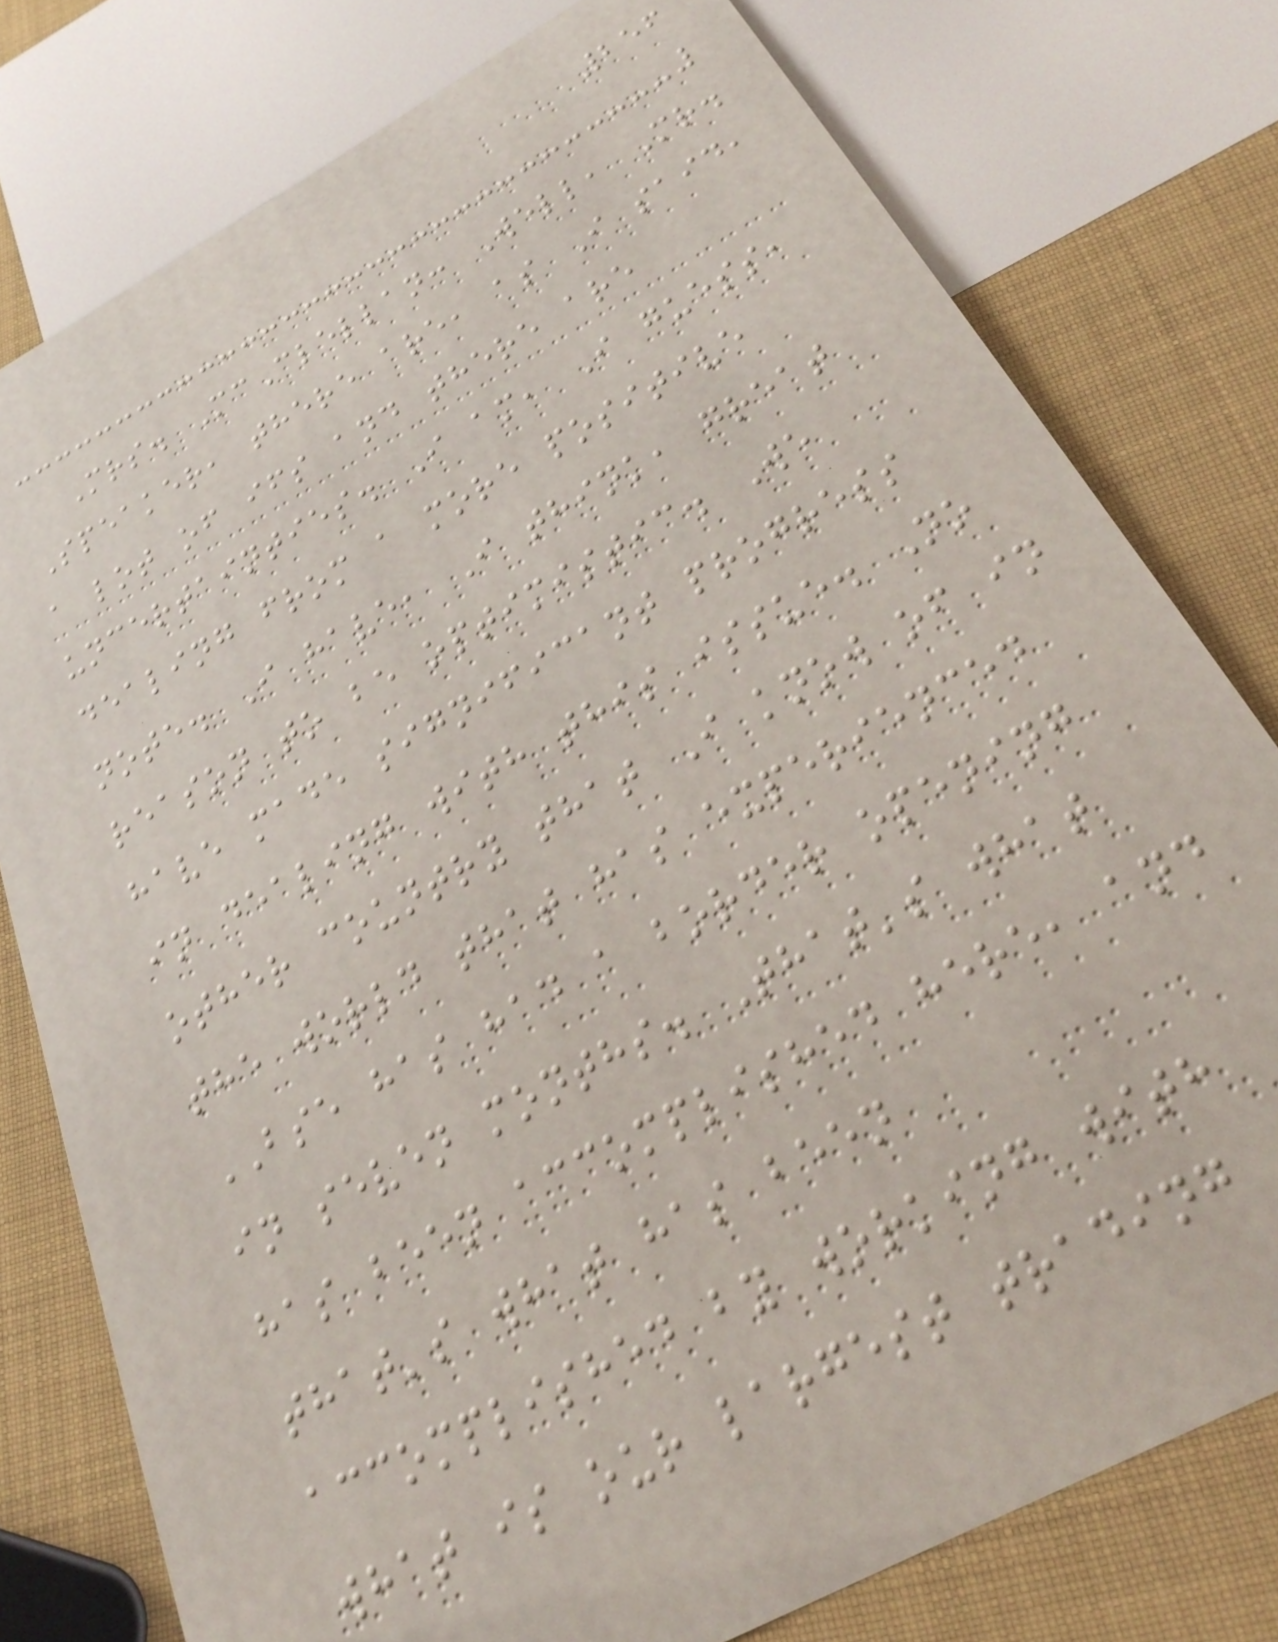256
Mrs. McClellan: Well, Mr.
Speaker, there are, as I said,
a lot of ifs and there are
uncertainties. I am, I guess,
dealing from a more positive
note. I have, I think, great
reason to be optimistic. We
have made significant progress
in dealing with this issue. No
other country that I know of in
the world that has experienced
BSE has had a border opening
in seven months. That's what
has been accomplished here, and
that's what has been
accomplished by working with
what is our largest trading
